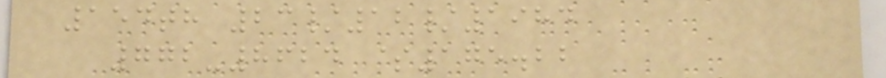154th 23/12/1984
772-8624 $175.22
